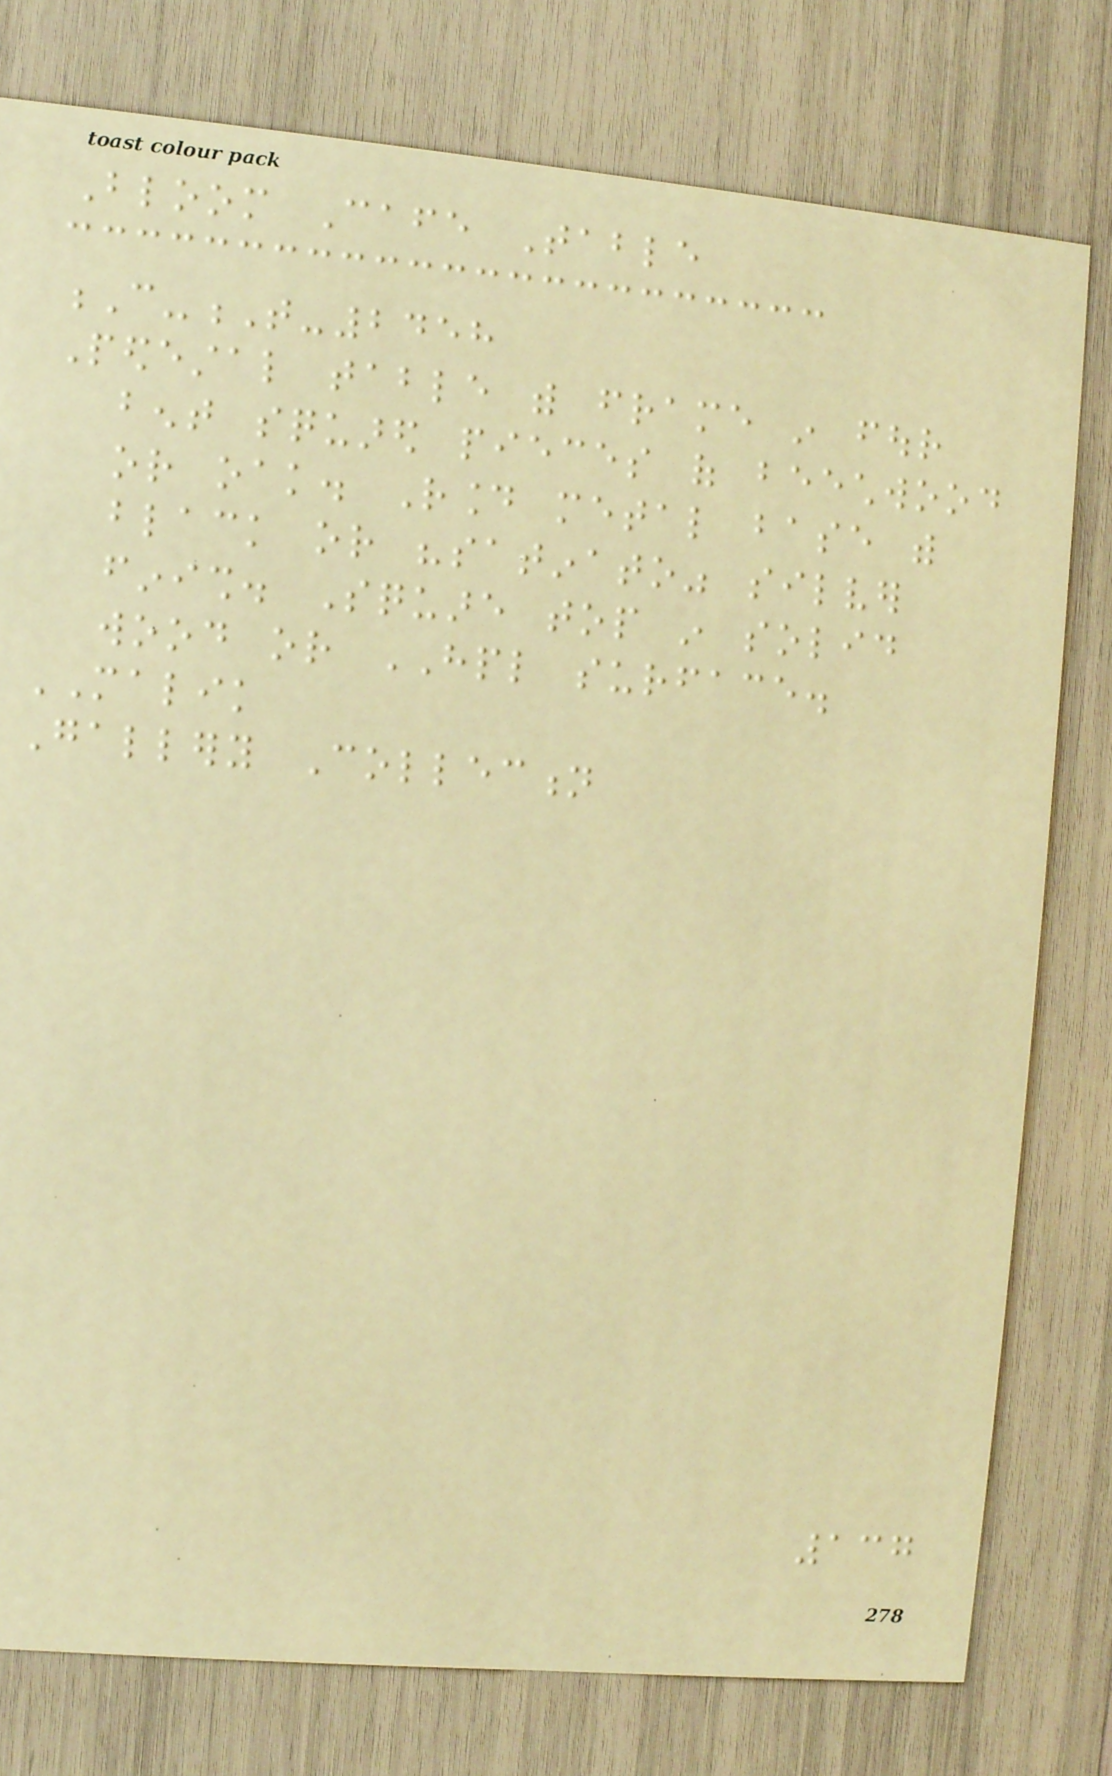Bloom Cafe Table
C-T-2458
Pedestal table with frame in four
bent squared pieces of beechwood
or oak. Round metal base with
black or "satinato" silver
finish. Square top in solid
wood or HPL surface.
MALIK
Gallery Collection
137
